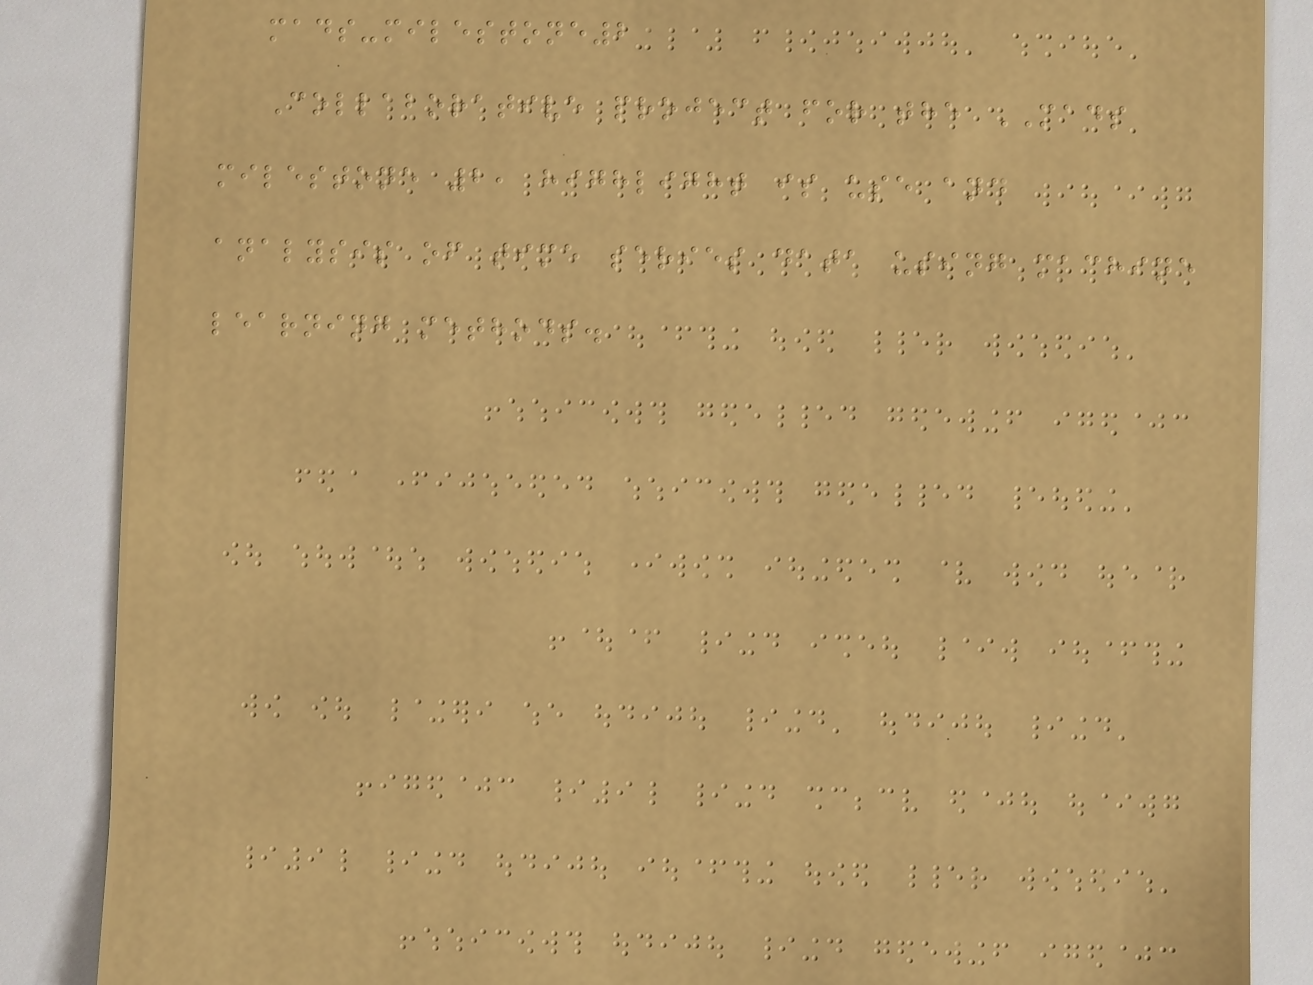mads-milestone2
Collaborative project for the MADS
milestone 2, highlight is use and
analysis of time series data using machine
learning methods.
